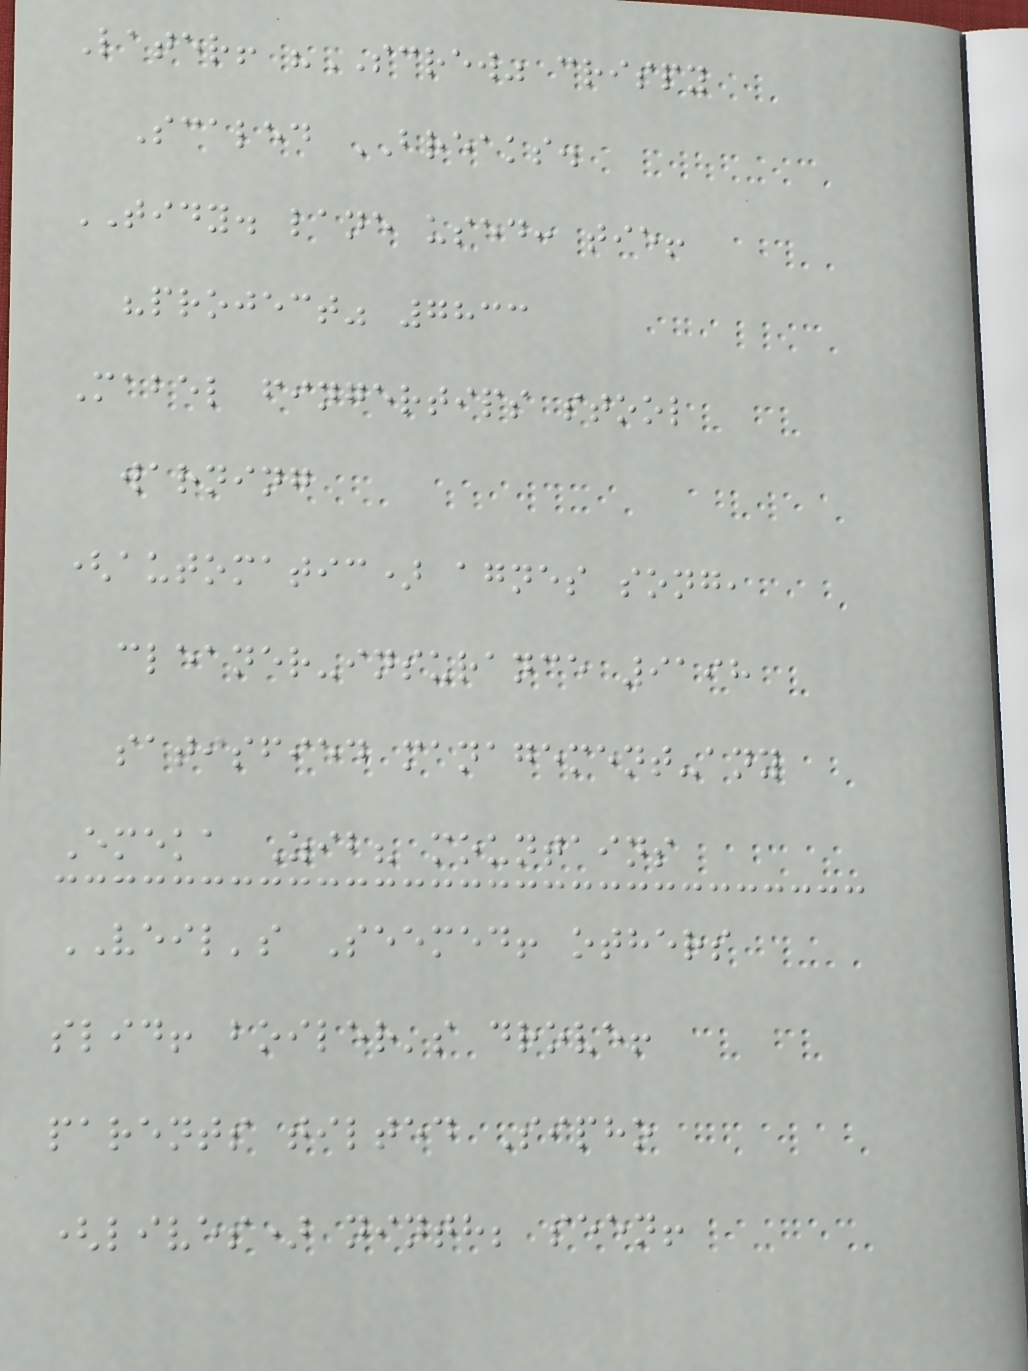Later! "SCREW" crispy
Scaled BREAKS.
TIDY. lane used: tie!
"project" 7833
Mabel fingertips stool
warning
(automatic) agnes song,
cleaner-insurance 9198
satisfied management-any
Emeka Zib? mountains
VEIL's Seemed! others
slid! boiler's drove!
parents tilted Sipho
(lives) ninth; seen!
